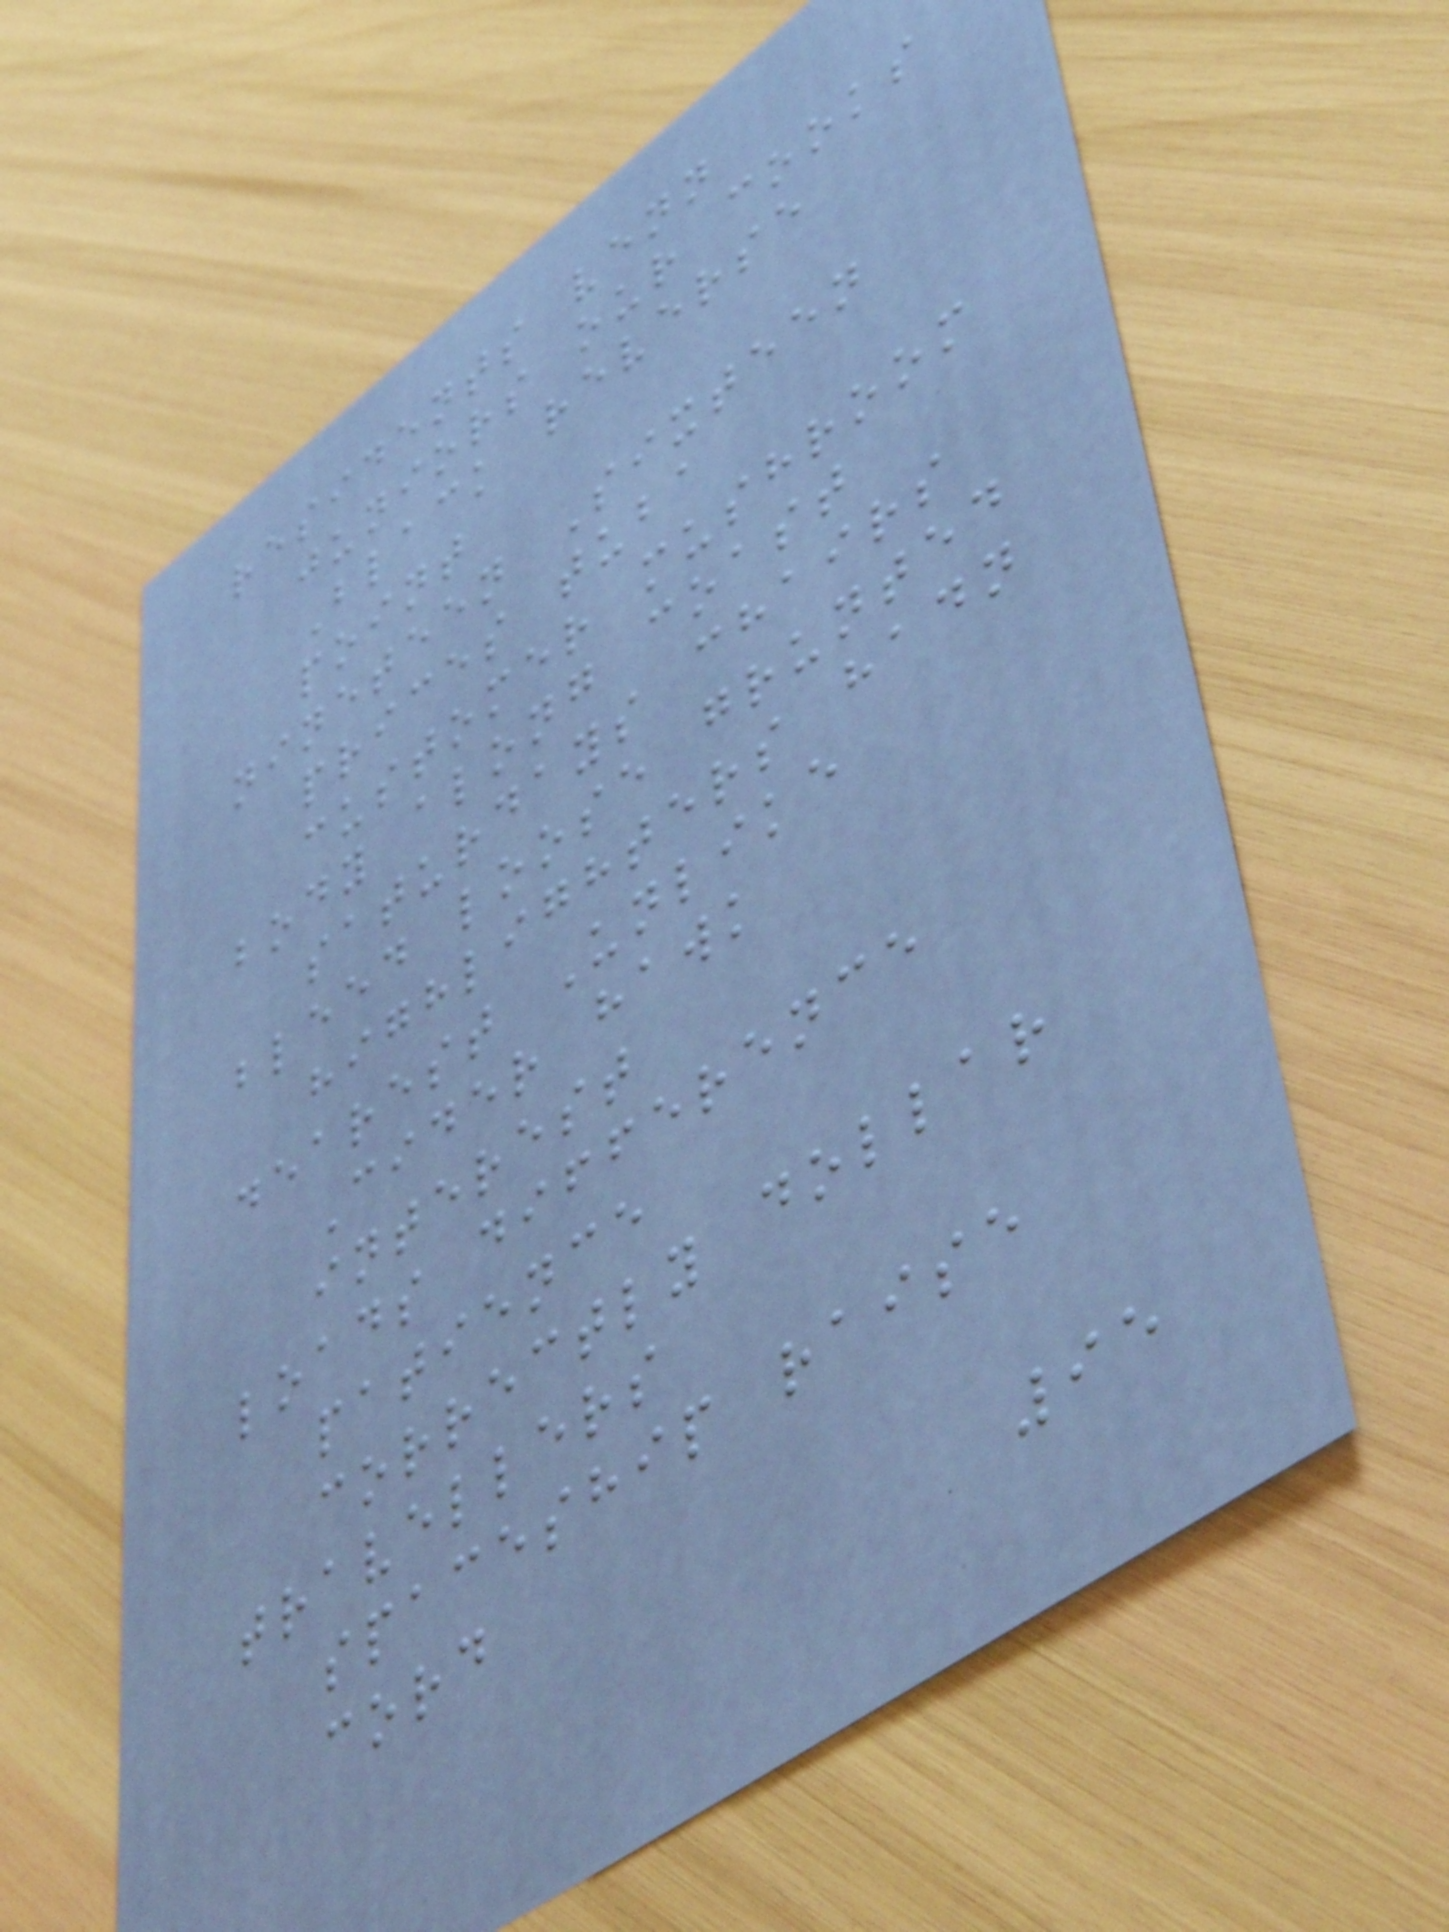residents venn
juniors our cooks
Black reverse
point
nineteen Sixteen
prices tuba
customer mushroom
body along coast
saturdays chairs
bleed loose grunted
highlighters hadn
dearest Unlike
Cider hawk
interest
loads difference
patience
correctly dollar
travellers
spaceship raise
cord
95
